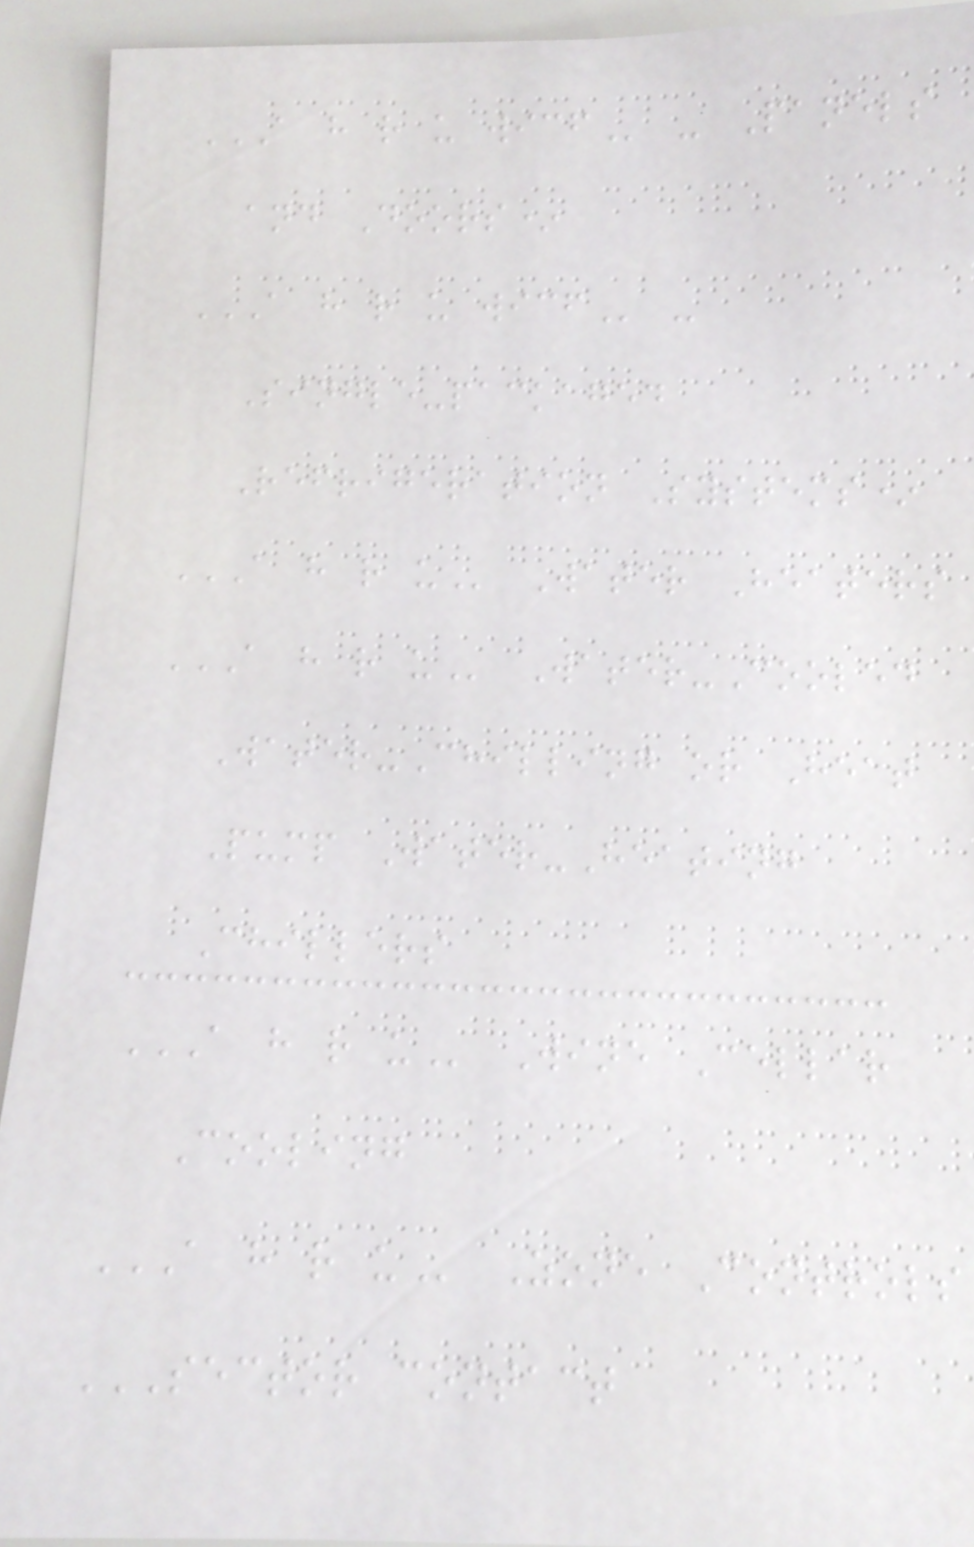A H R U WICF - Panels
and Doors*
A H R U WICF -
Single-packaged
Refrigeration Systems*
A H R U Water Heaters
A H R U Water-Cooled
Water-Chilling or Heat
Pump Water-Heating
Chillers
A H R U Wine Cellar
Cooling
A H R U Zone Controls
SECTOR CONTACT
